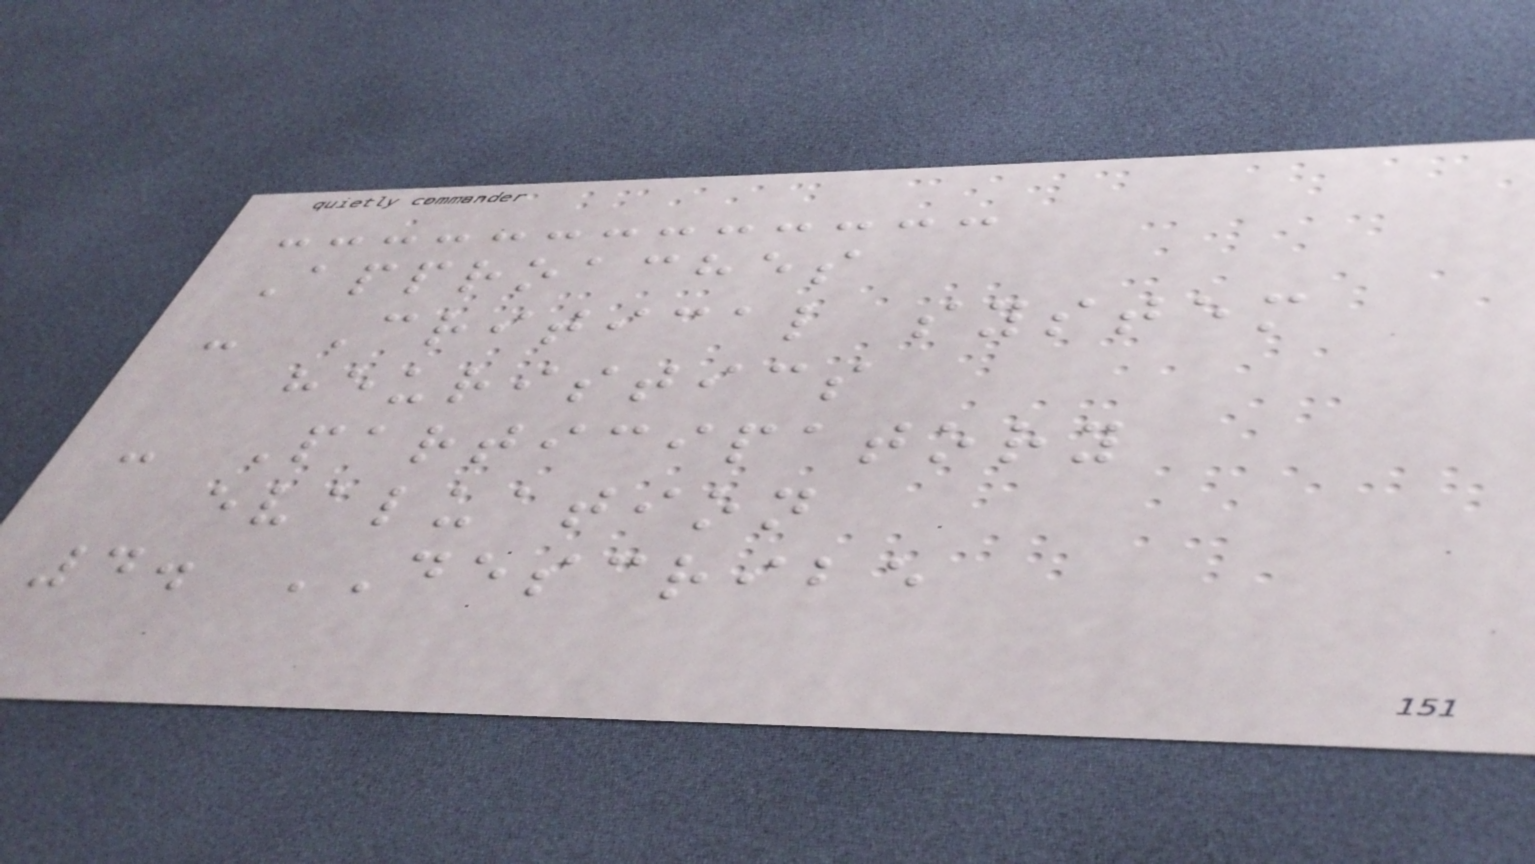Approaches
- Critical system
heuristics
- Participatory
evaluation
4. DESCRIBE
